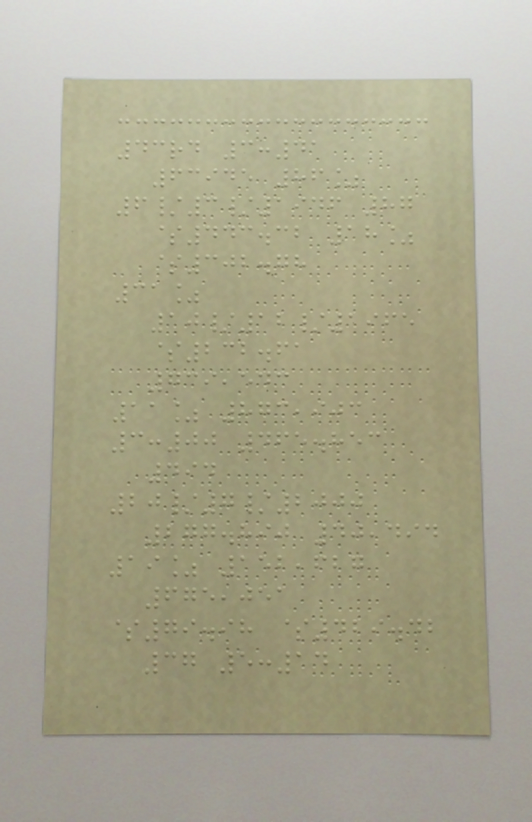43rd 3:41
63945 86%
6/3/1946 87
$443.32 18%
$302.78
31%
10/12/1965
$232.61
739,543
11% 873,903
3:00 465.853
494
20/7/2000
277.890 40,494
19% 152,627
675,051
$79.98 $429.42
37 5:14
